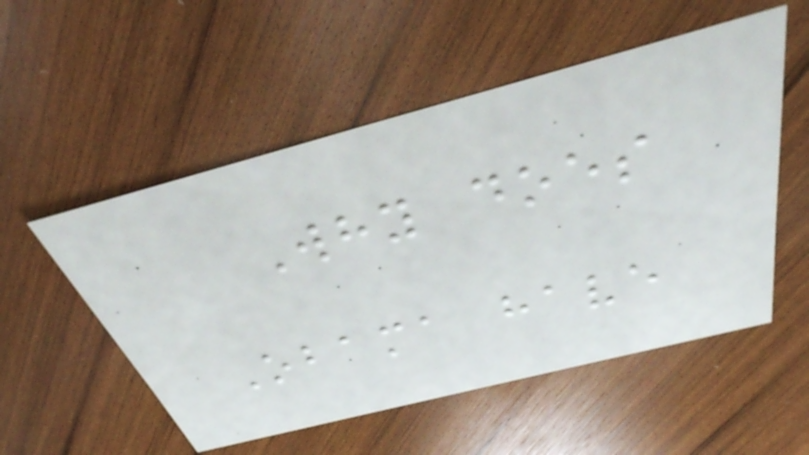Why does
Obama have
